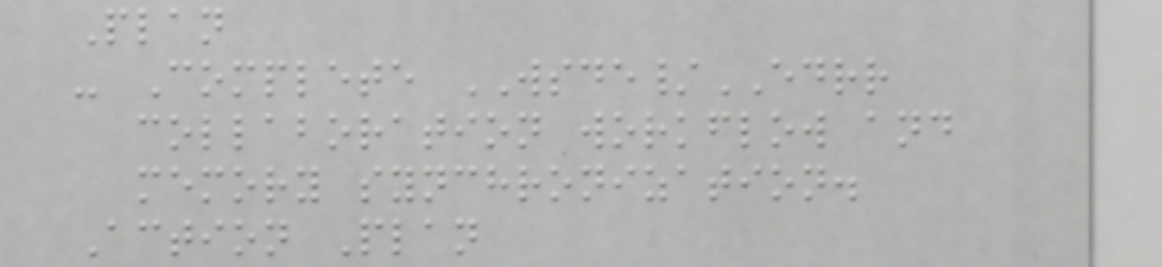Plan
- Complete WSDE/EDRR
collaboration workflow and
memory synchronization.
Action Plan
